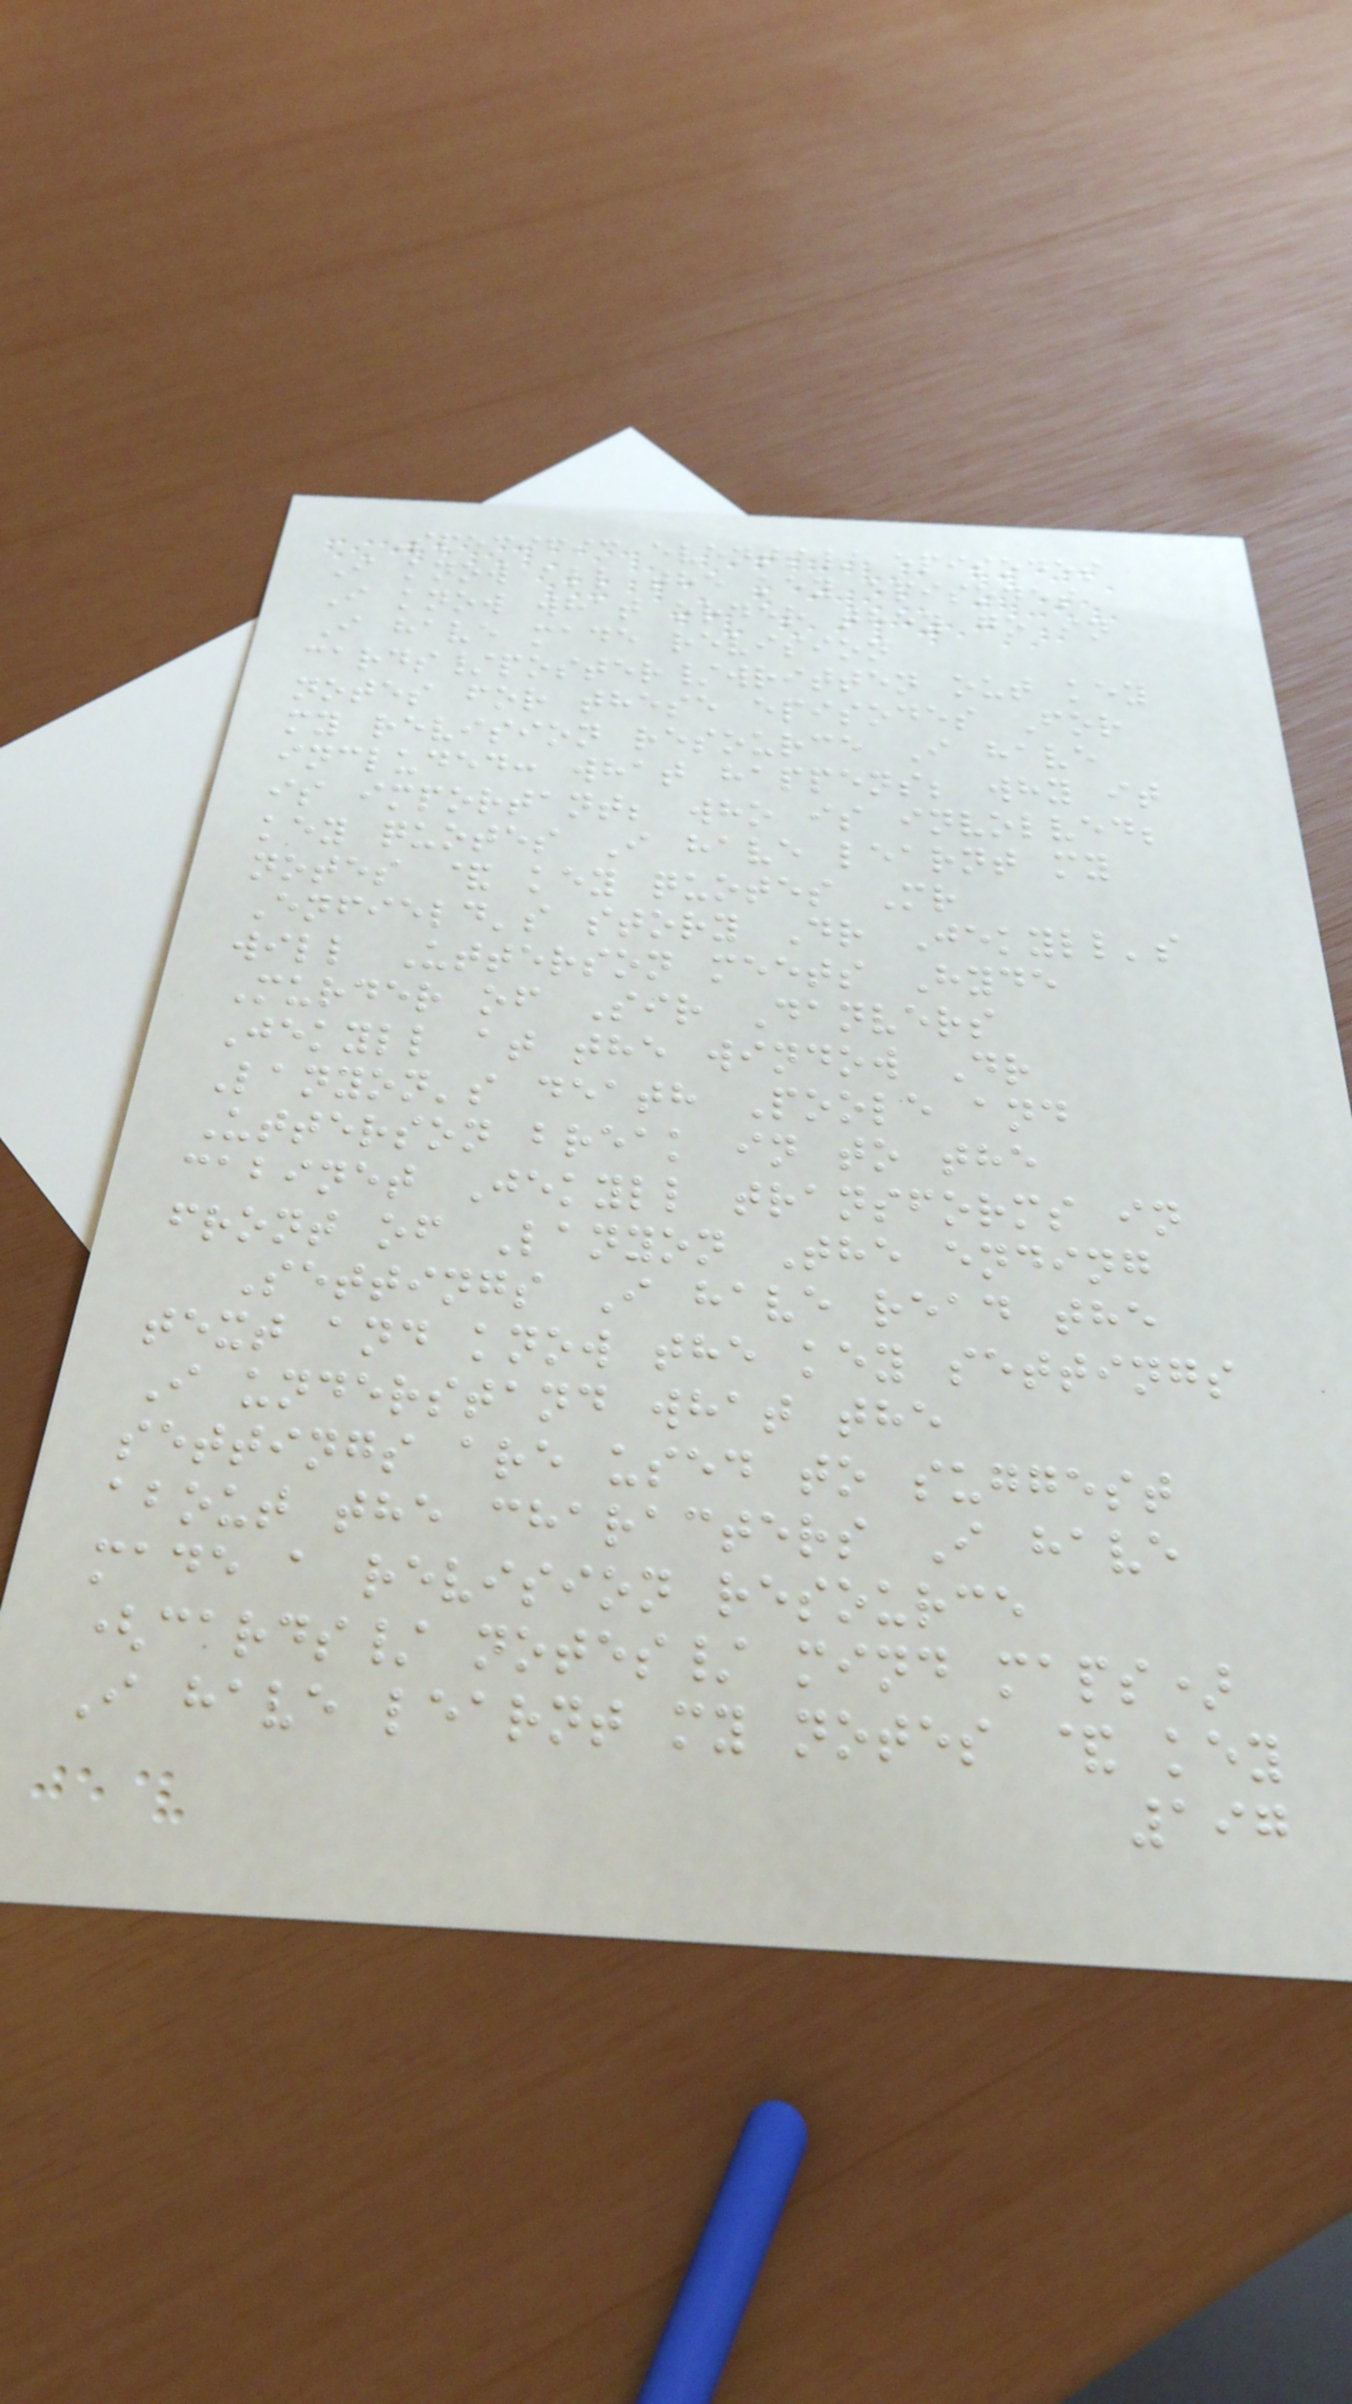Specific events/ episodes
I know all the key episodes
I know what order they go in
I have made revision
cards/poster/written out key
notes for these episodes For
my revision resource I have
included: what happens; why it
is important; who is involved;
key quotes I have learnt my
notes & key quotes Mr
Enfield's story Dr Jekyll's
will Utterson meets Hyde
Murder of Sir Danvers
Jekyll at the window Dr
Lanyon's death Poole and
Utterson break in to the
cabinet Jekyll transforms in
front of Lanyon The ending
Settings I have read the
text and know the key settings
I understand what the
settings are used to suggest
about the characters I have
made a revision resource
(cards/ notes/ mind maps)
I have learnt my notes & key
197
